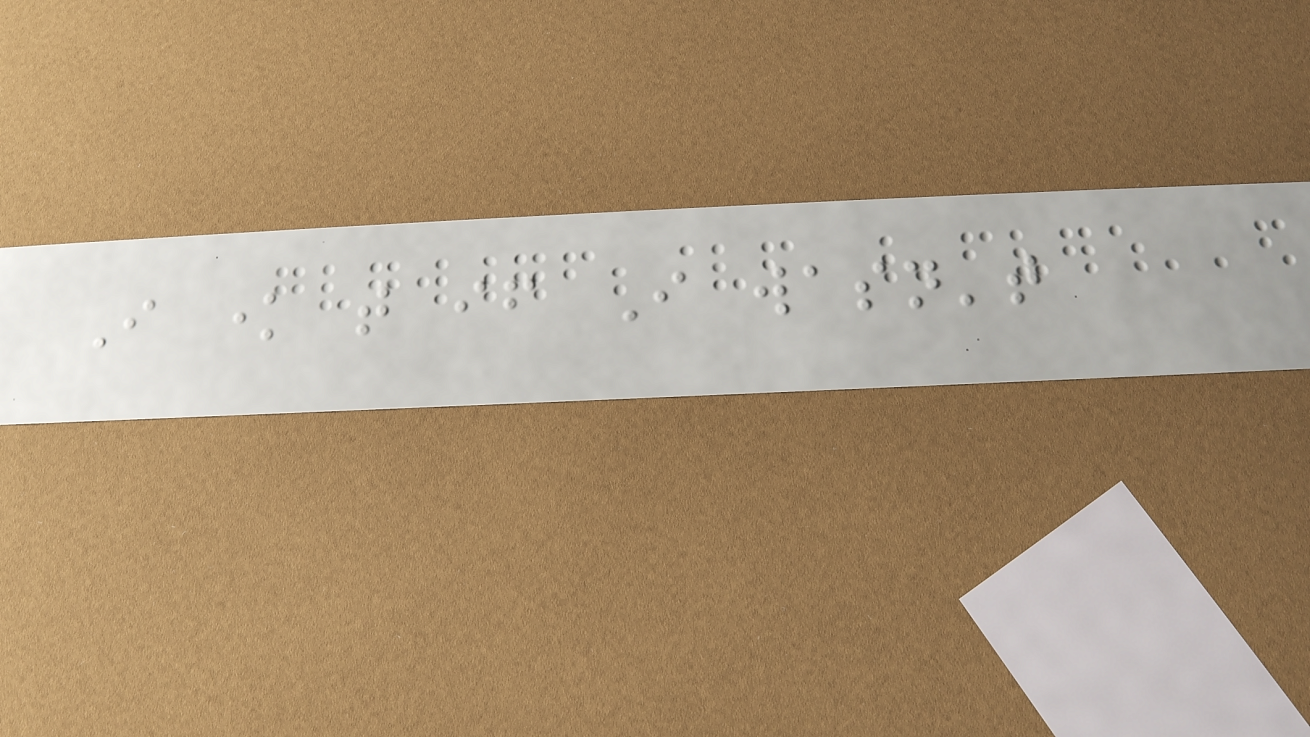I know that if I wasn't
